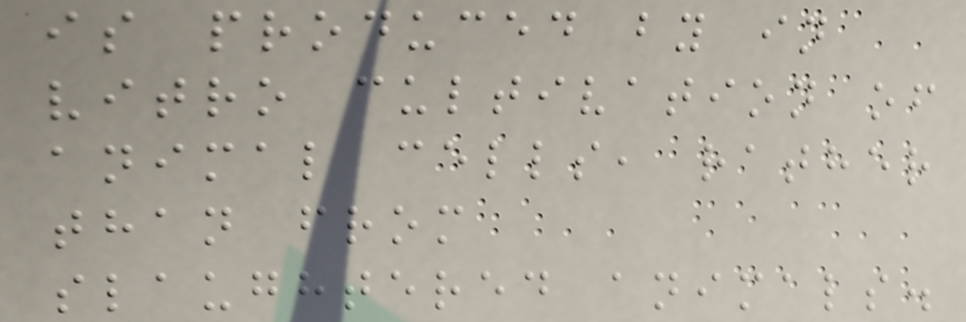is produced by in
vitro cultivation of
animal cells, rather
than from
slaughtered animals.
